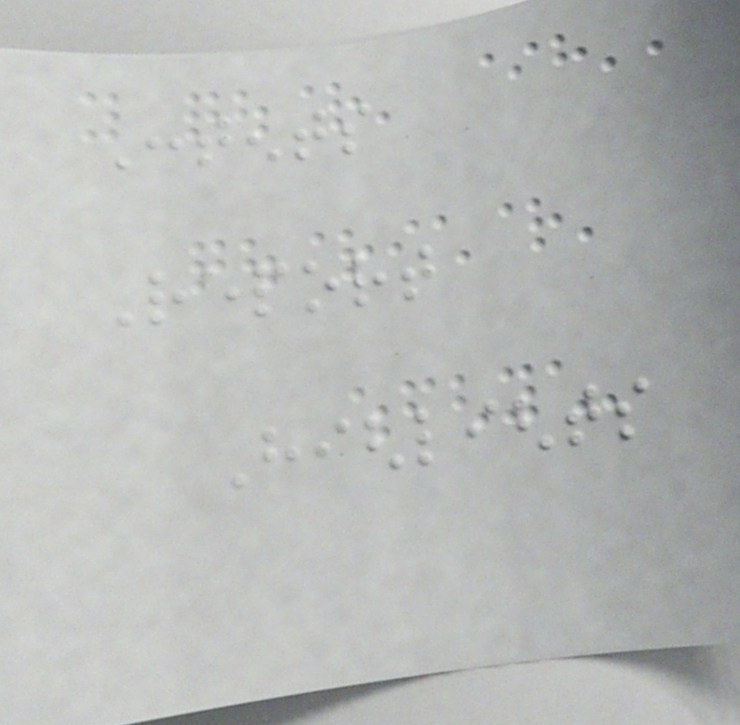Contents
Report
Highlights
